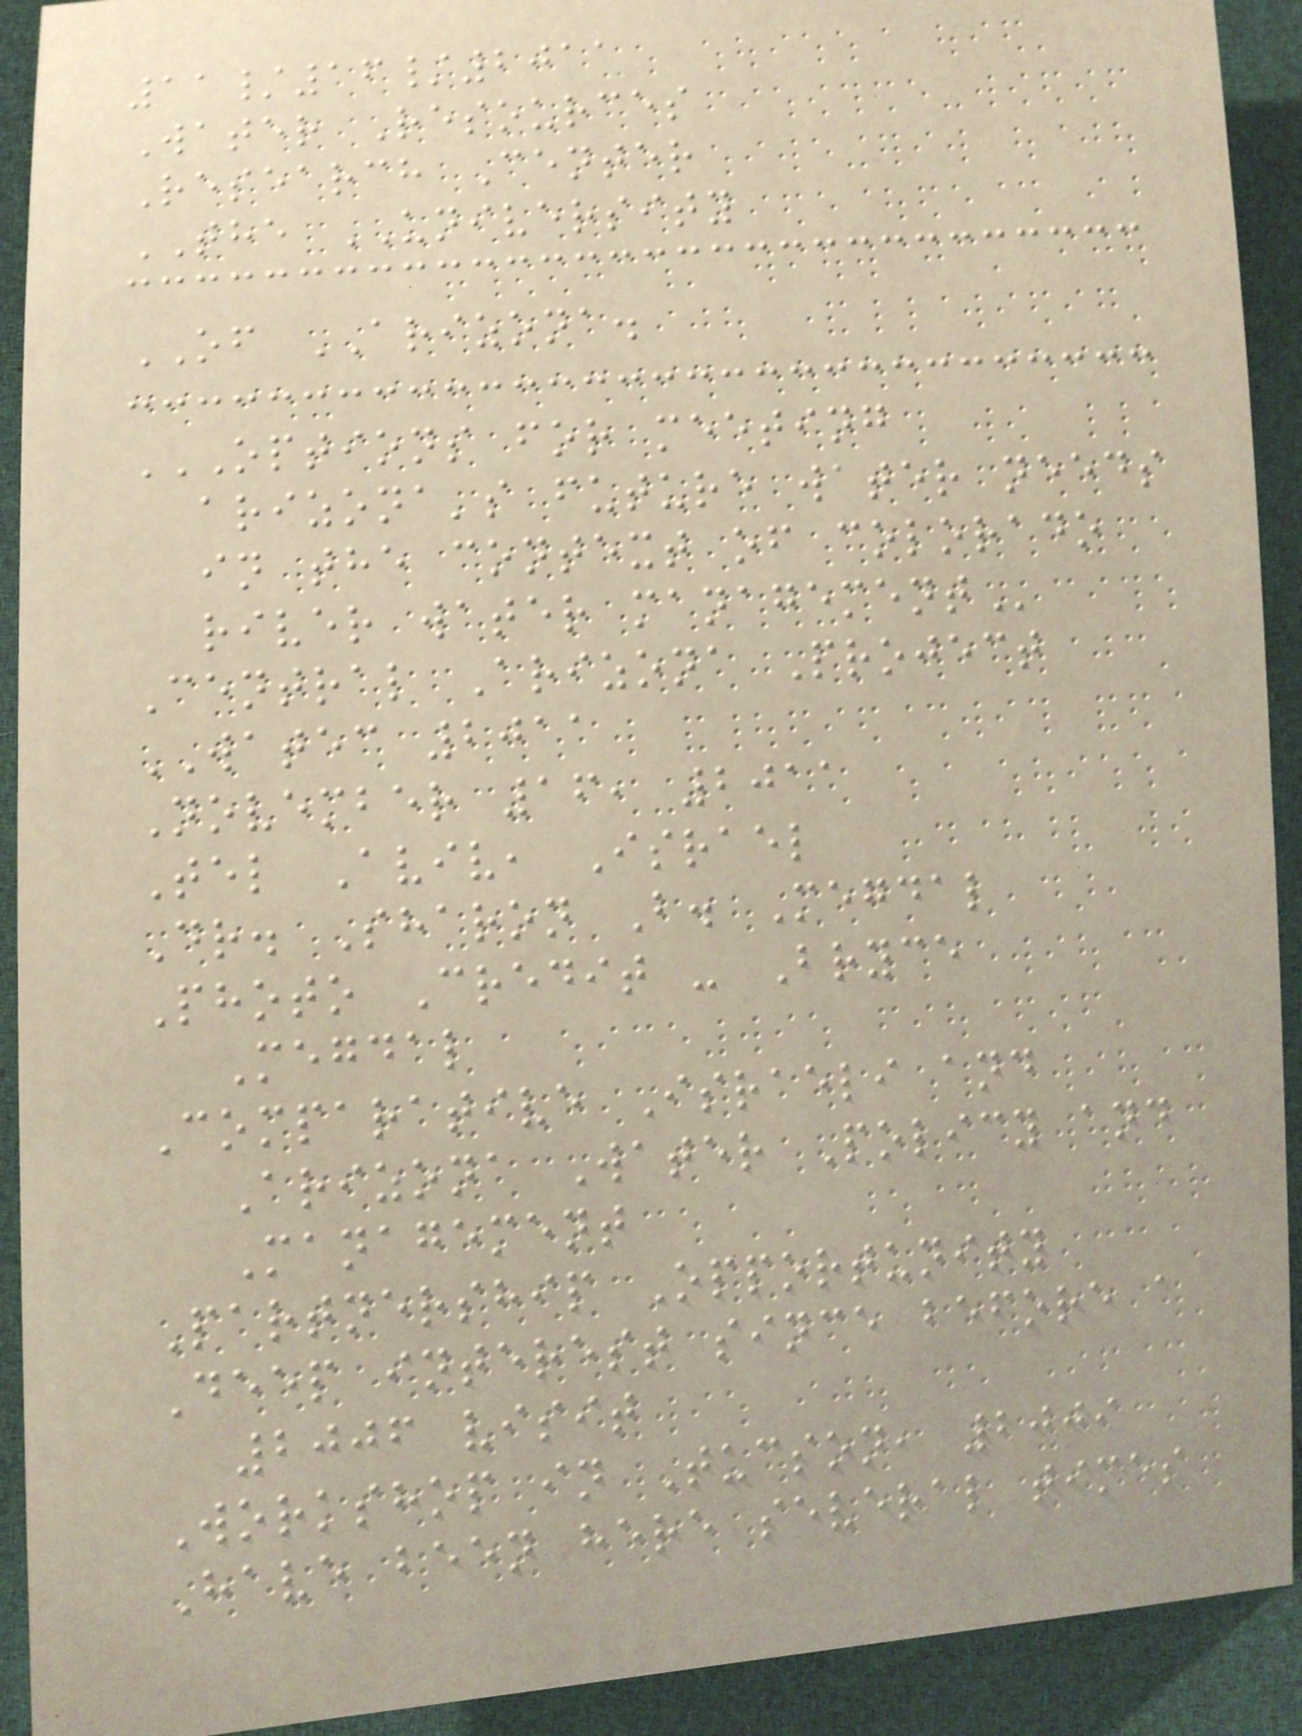11/16/2011
Water Resources
Research Center
THE UNIVERSITY
OF ARIZONA.
OPTIONS FOR MEETING
ARIZONA'S FUTURE WATER NEEDS
IN THE CONTEXT OF COLORADO
RIVER WATER MANAGEMENT
Central Arizona Project
WATEC 2011
November 16, 2011
Tel Aviv, Israel
Dr. Sharon B. Megdal
Photo Credit - Bryce
Megdal
Comparative Israeli and
Arizona Water Policy and
Management
Partnership Opportunity
Deep interest since before a
2006 visit
Workshop in Tucson, 2009
Have been here several times
